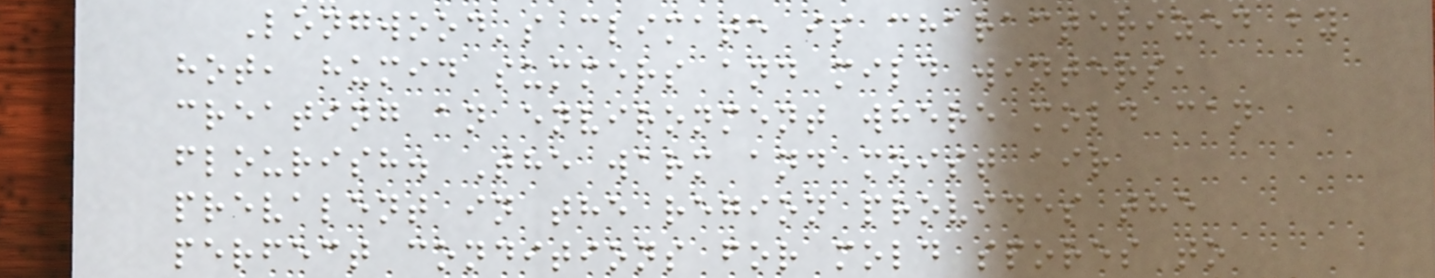Longwood's climate is characterized by
hot, humid summers and mild winters,
creating an environment where mold can
flourish. The warm and moist air
prevalent in the region provides the
perfect conditions for mold spores to
